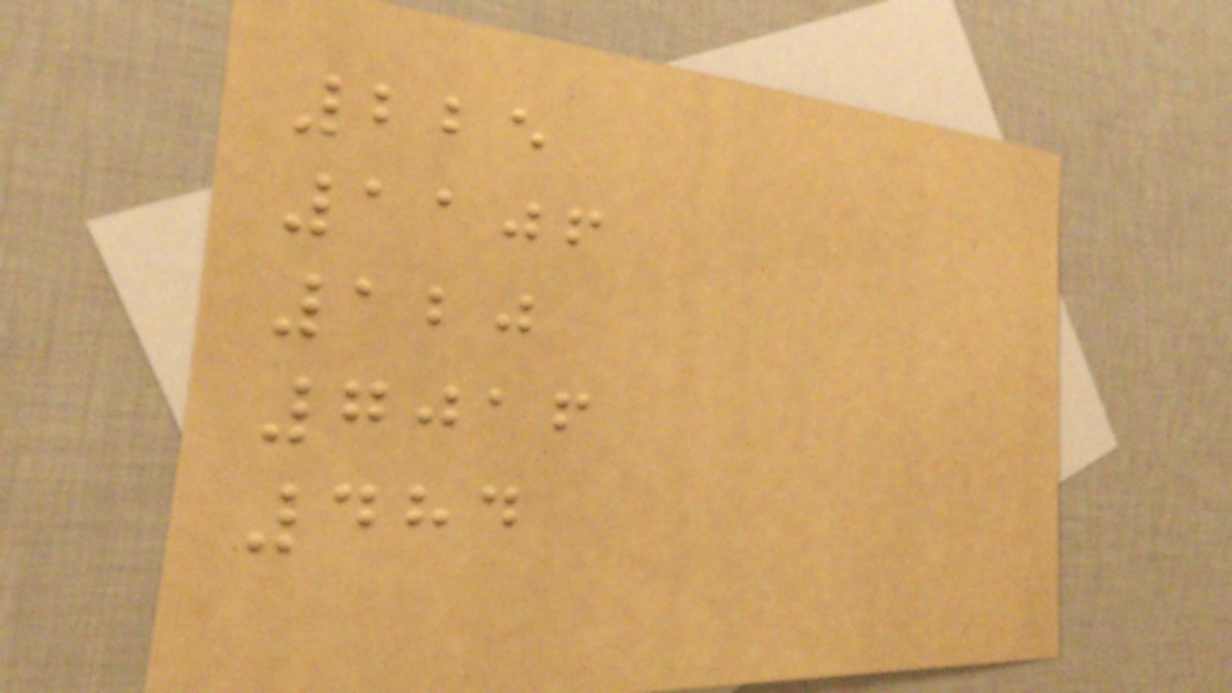225
1106
120
7016
484
